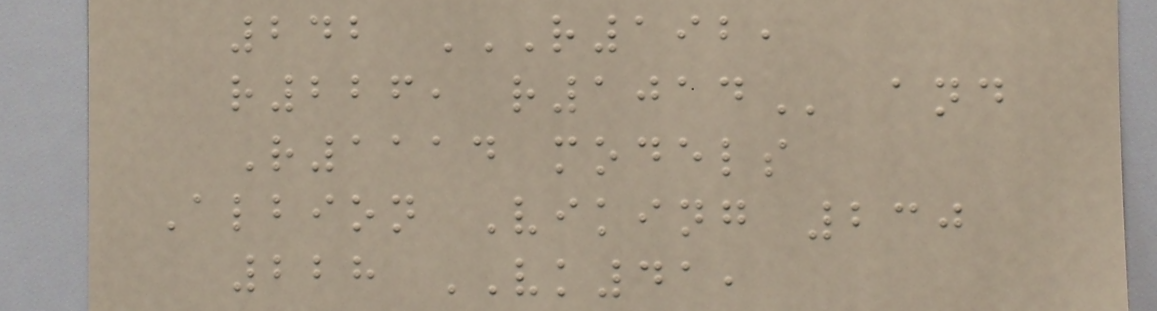242 R192,
R226, R1014 and
R1114 models
Albion Viking 230
228 VK41,
